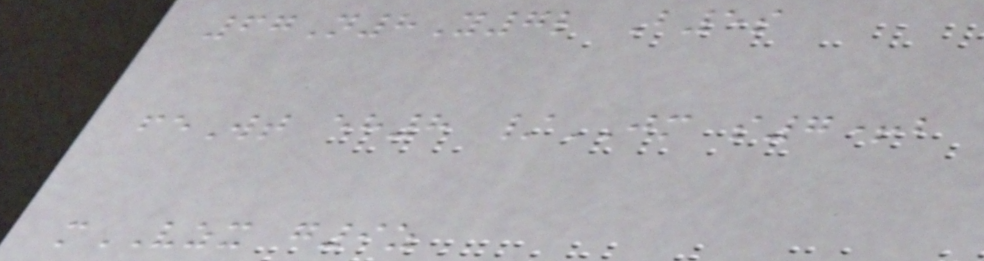67N8Y7l B5s
feWt eh8 /JM s7+b
mVZX g9z
